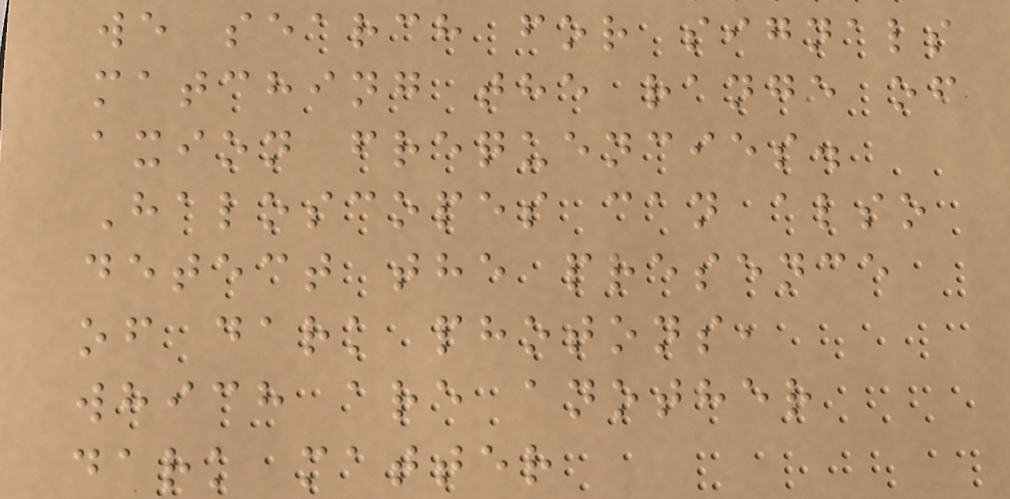we search for signals
matching the range of
axion frequencies.
Haloscopes can also
detect the presence
of dark photons,
which are another
dark matter
